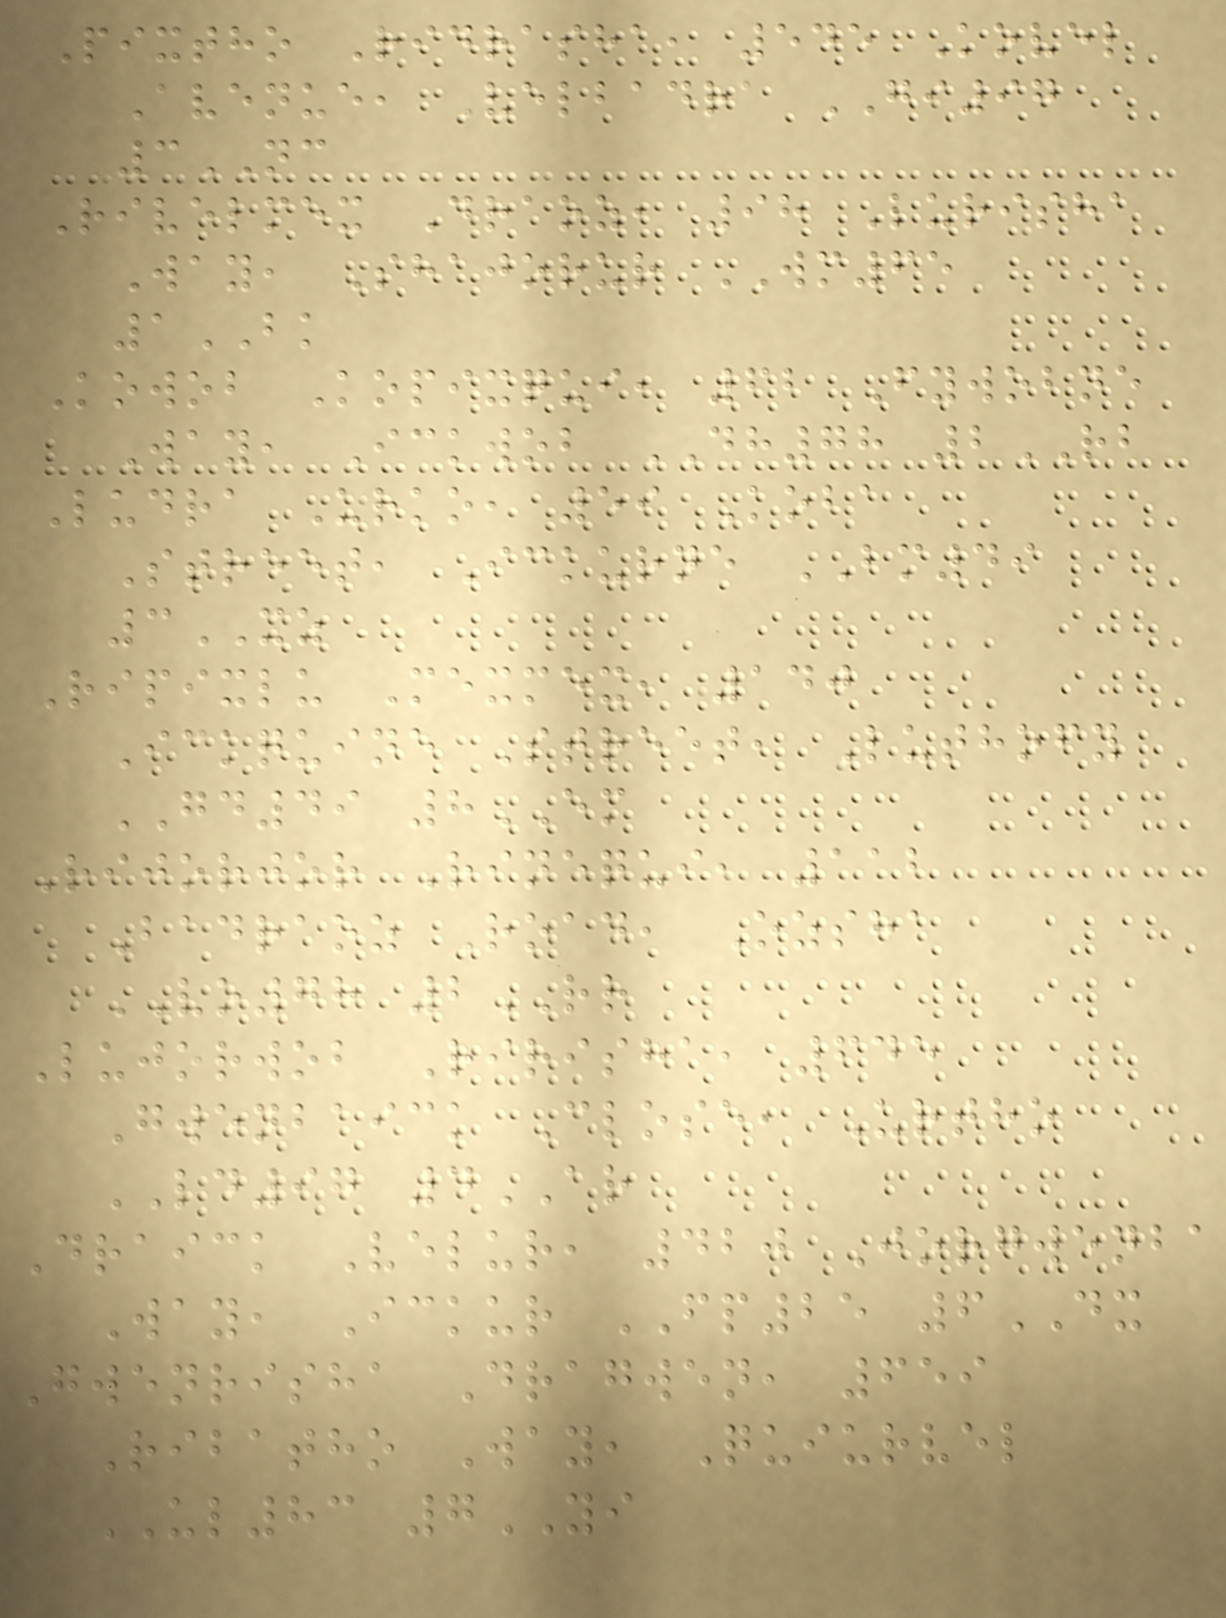Pixtho Ridrasha, 545 Kovel
Avenue, Velbadra GI97
3NC
Rivelmex Draoz, 98 Lurisha
Way, Shajorur WM65
1BK
Kowob Kopixqui, 62 Fywobne
Way, Ickwob DH78 2RB
Ludra Urko, 59 Koba
Street, Ickurne BM49
3XZ
Ripixlu Mexmex, 140
Ickquine Street, Luthofy
GD49 8EM
Rijorjor Rinequi, 112
Badraoz Road, Ozsha
VO78 2RR
Lujorwob Ririsha, 645
Gwenbaick Close, Urtho
LD97 4AR
Draick Velur, 420 Jorgwenba
Way, Ickur FP25 6DX
Gwenrisha Dragwen, 659
Ribatho Way, Quiurvel
UL83 7YI
